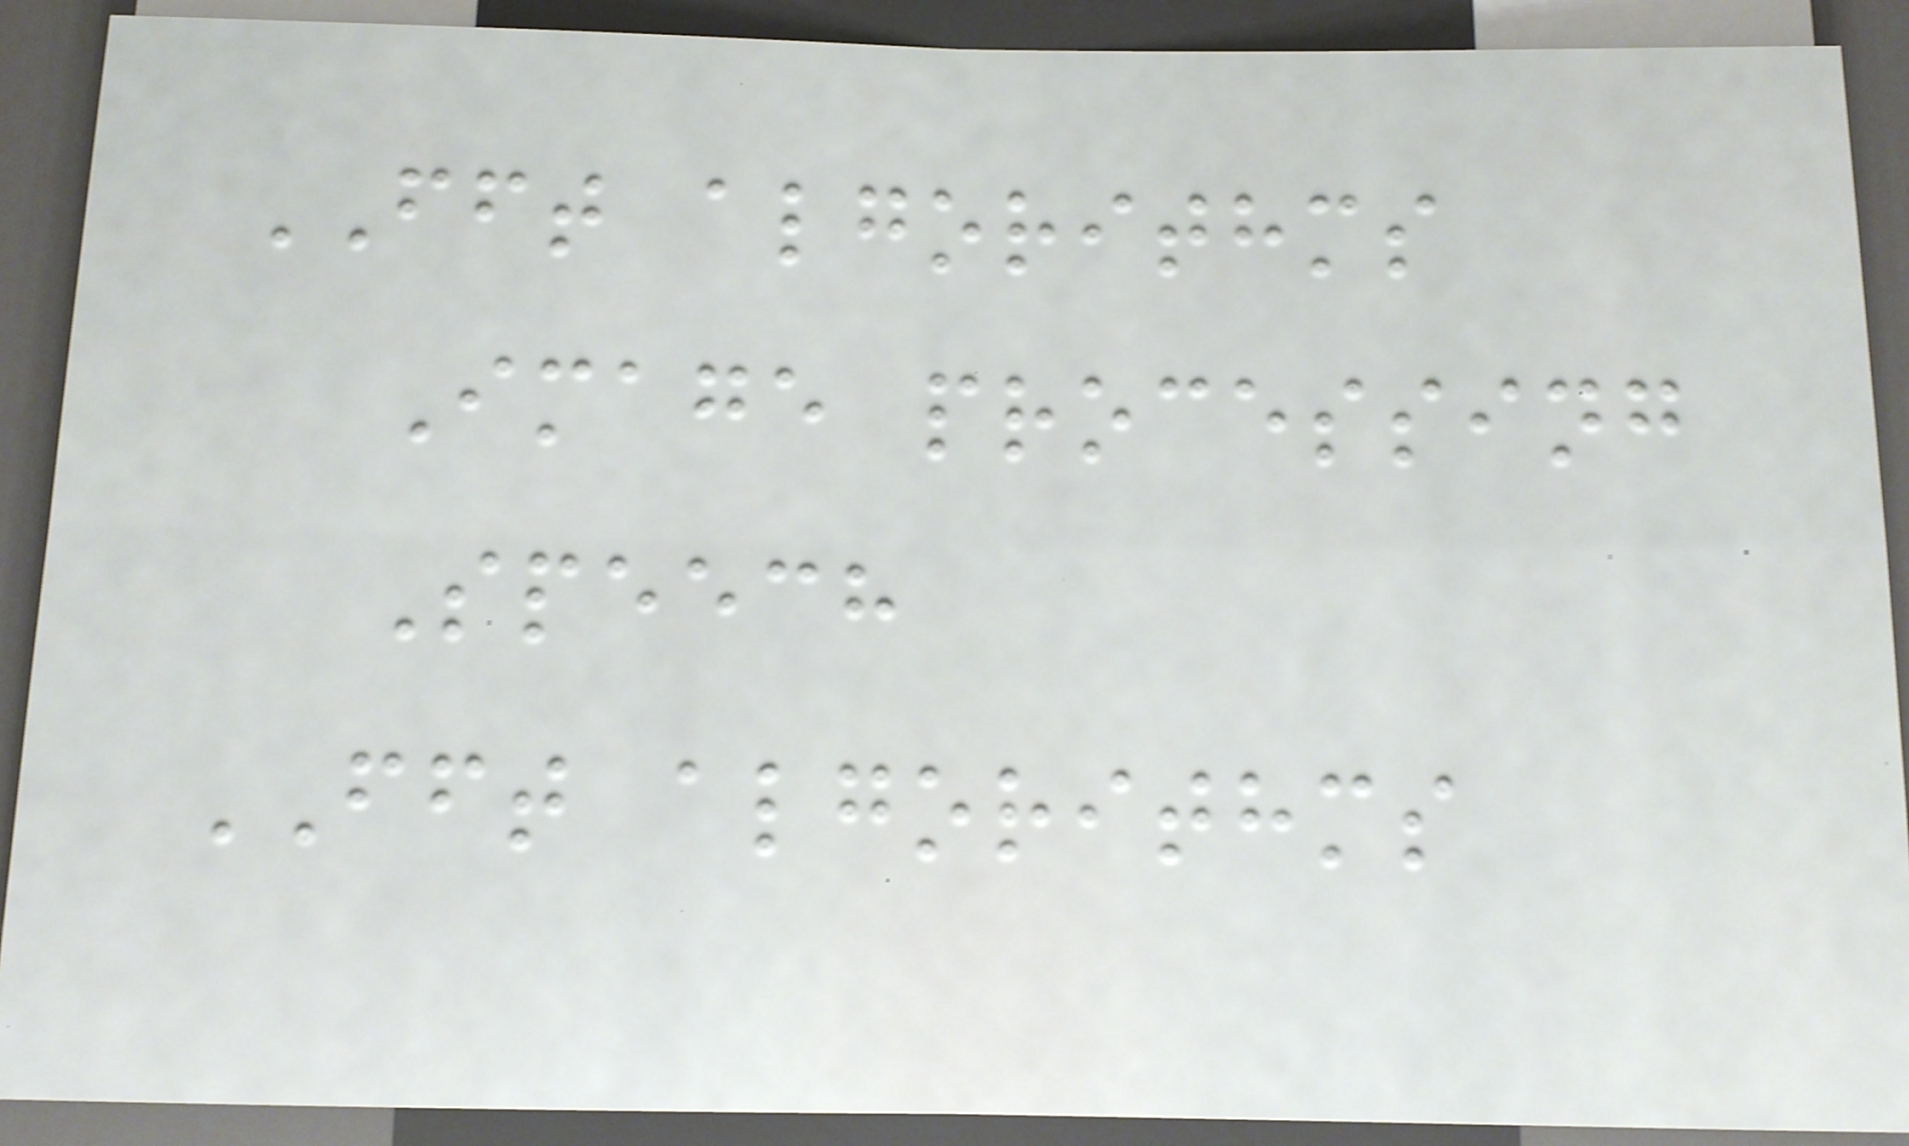FFT algorithms
Image processing
Speech
FFT algorithms
